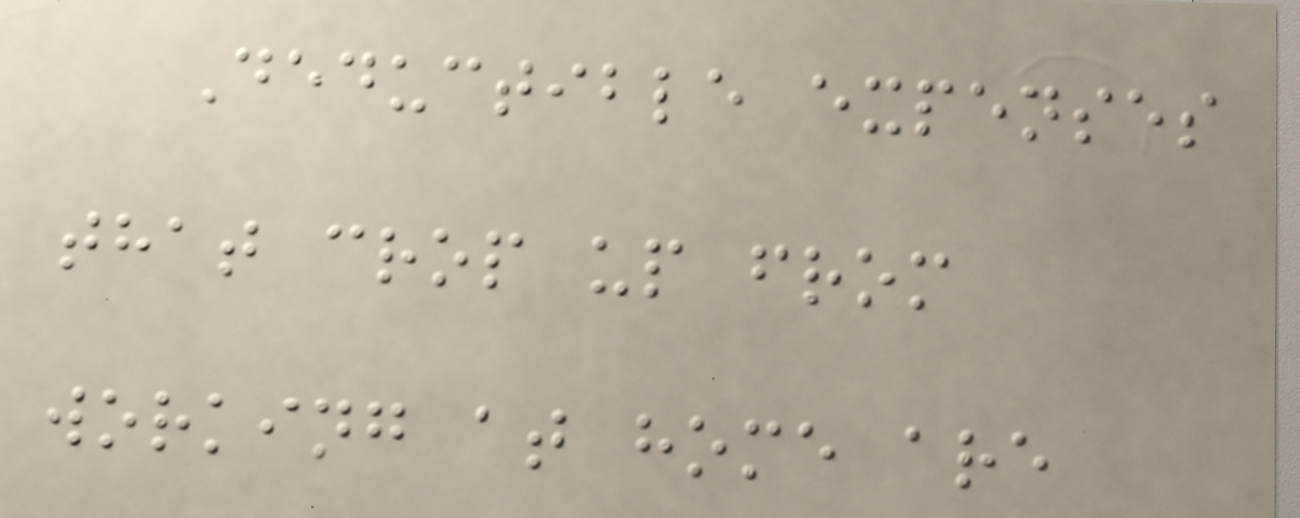Deductible expenses
that crop up from
working at home are
